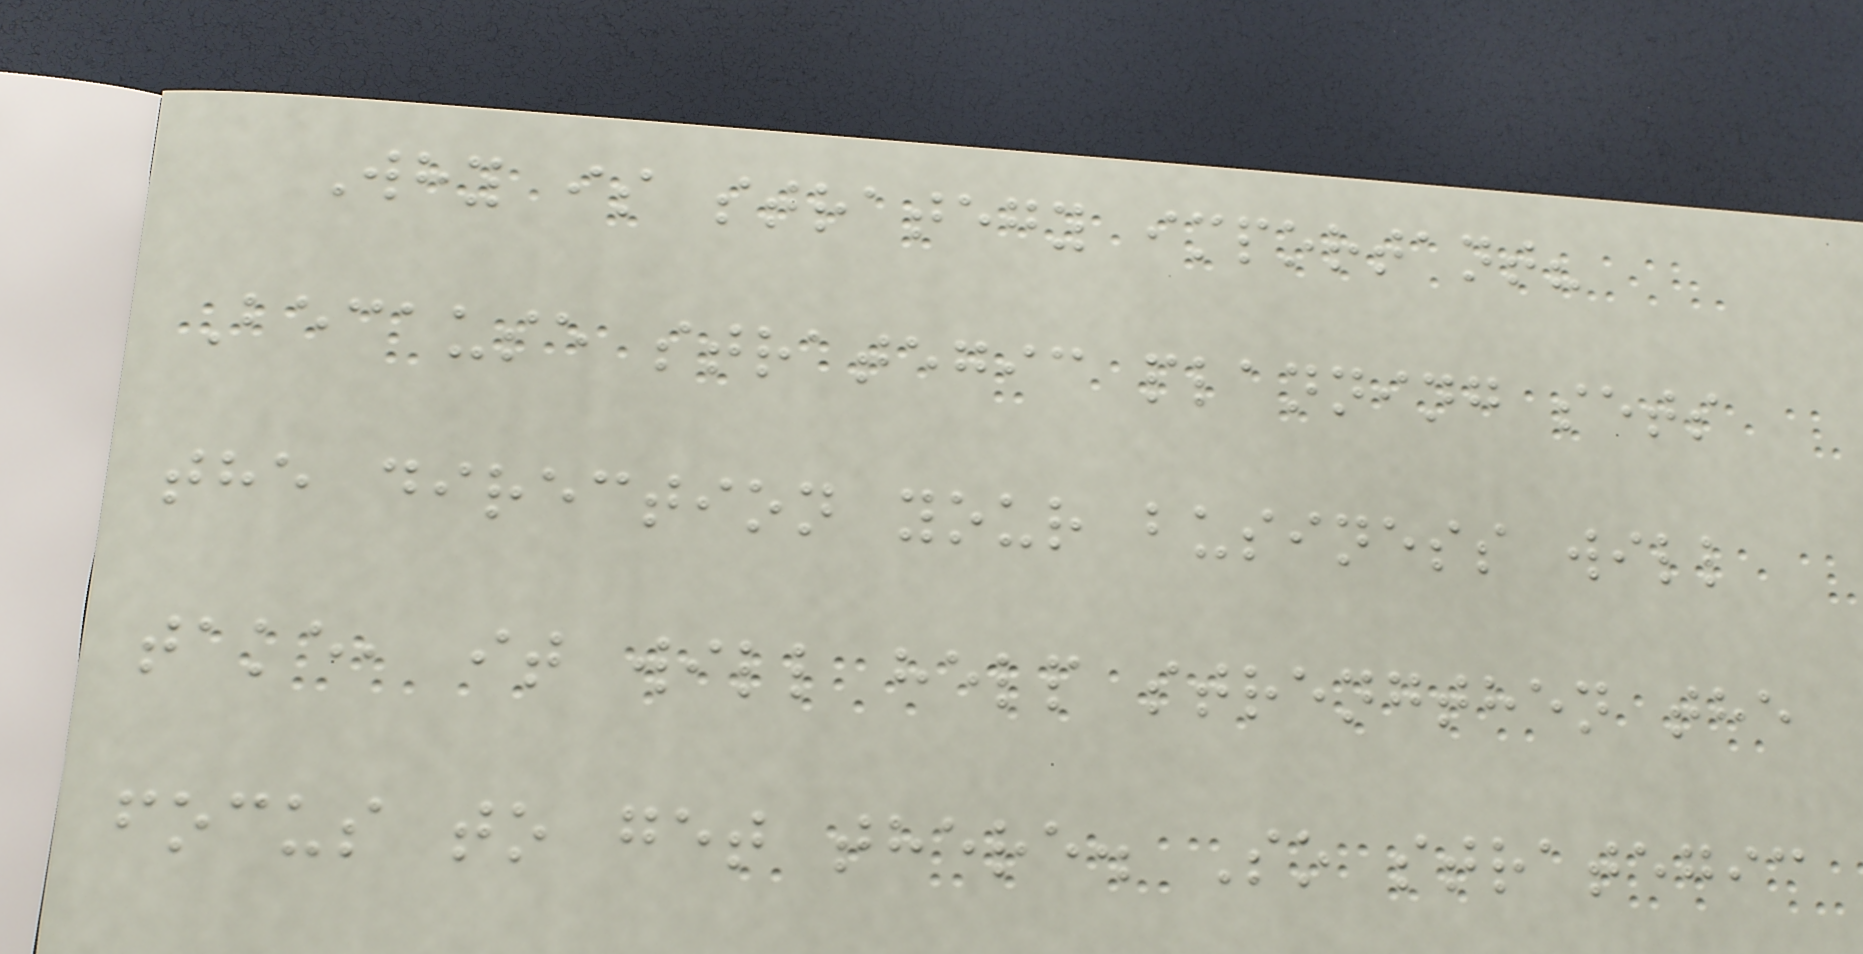Why is strategy important?
Because strategic planning sets
the direction your business will
take, it will help strengthen the
focus to get there. So strategic
